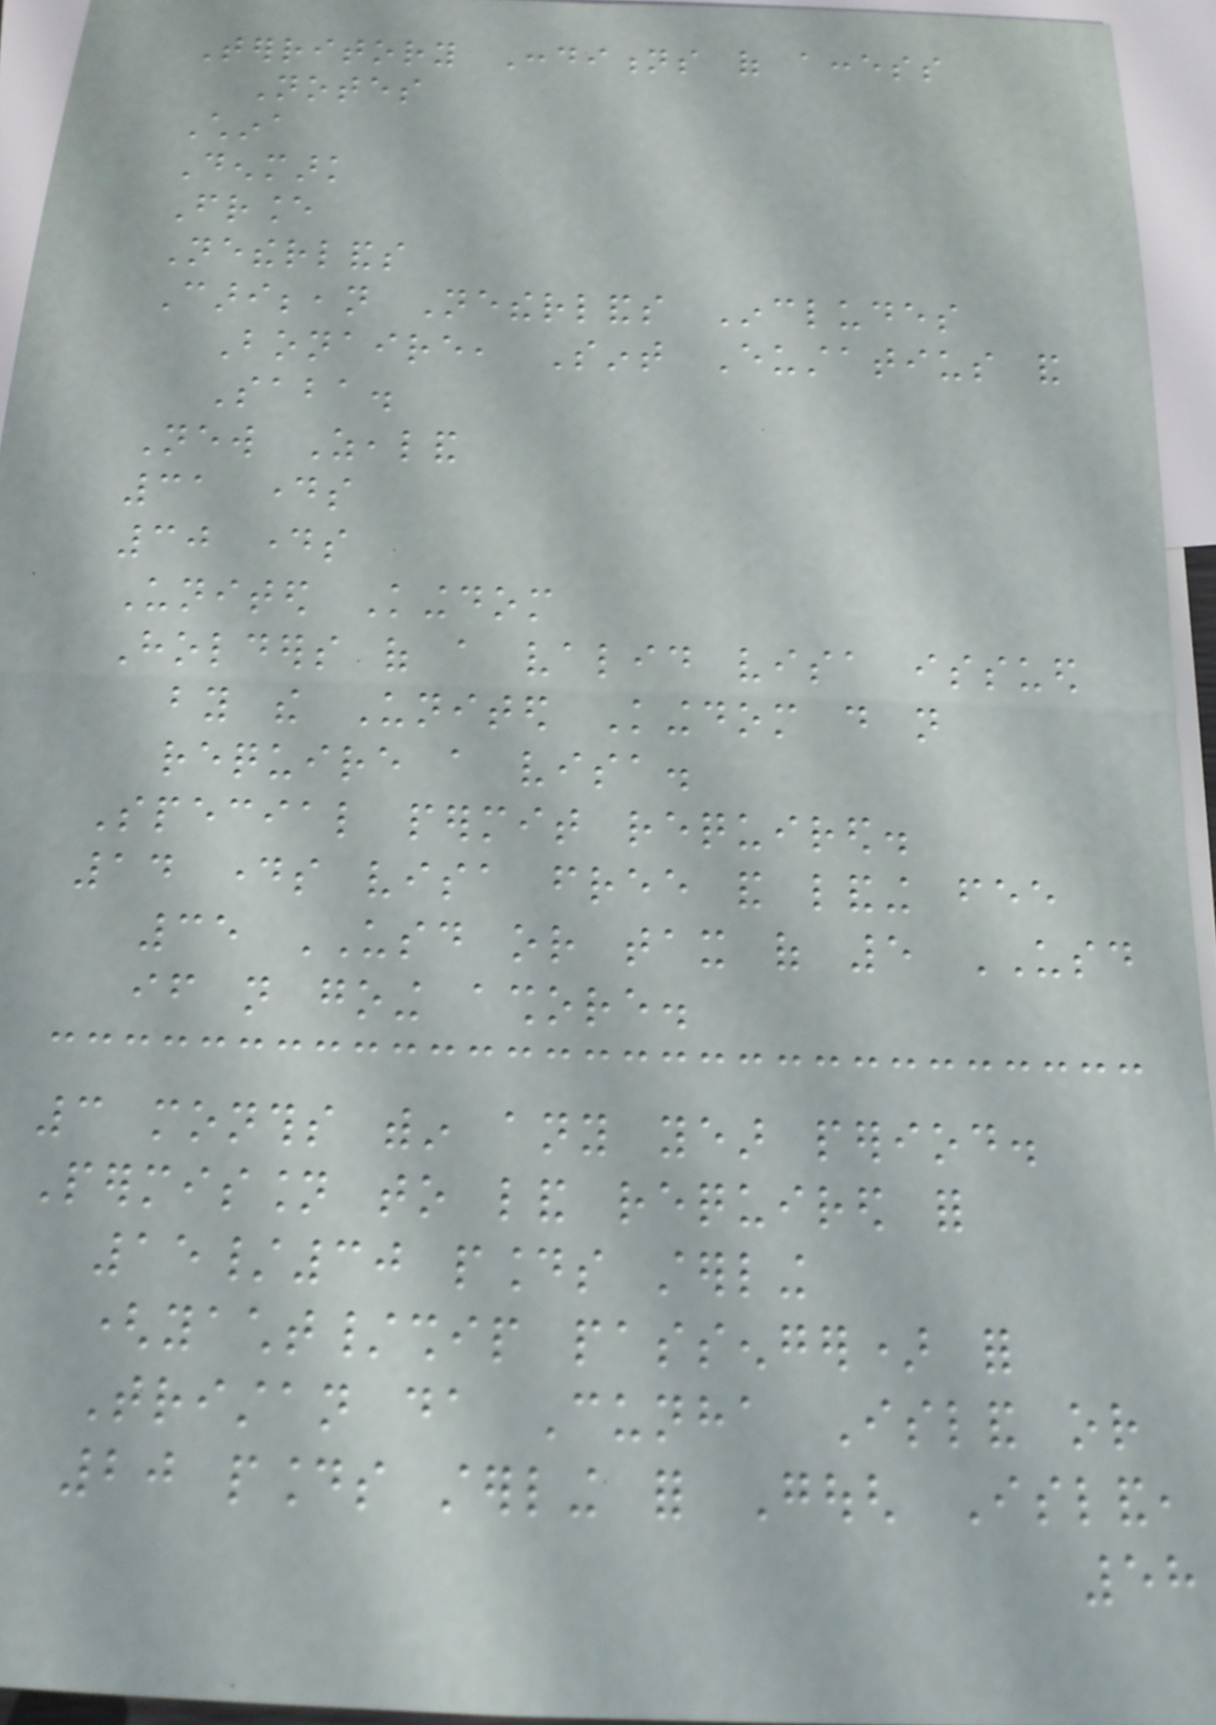Territory Conditions of access
Notes
China
Denmark
France
Netherlands
Caribbean Netherlands Includes
Bonaire, Sint Eustatius and
Saba.
New Zealand
31 days
30 days
United Kingdom
Holders of a valid visa issued
by the United Kingdom do not
require a visa.
Special permit required.
14 days visa free and landing fee
35 USD or tax of 5 USD
if not going ashore.
3 months within any year period.
Permission to land required for
15/30 pounds sterling
(yacht/ship passenger) for
Tristan da Cunha Island or
20 pounds sterling for Gough Island,
58
